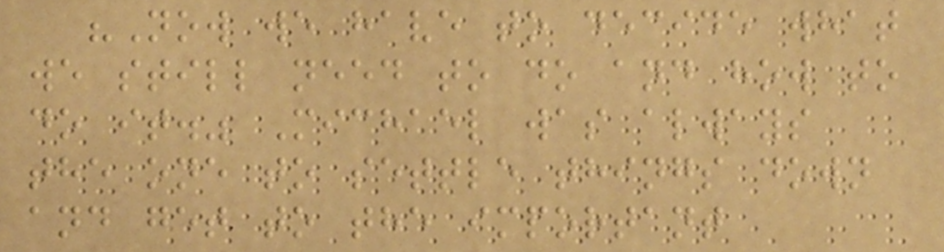"Now we have to decide what
we still need to do and how to
do it." Michael was always
the one to settle things down
and get to the important
